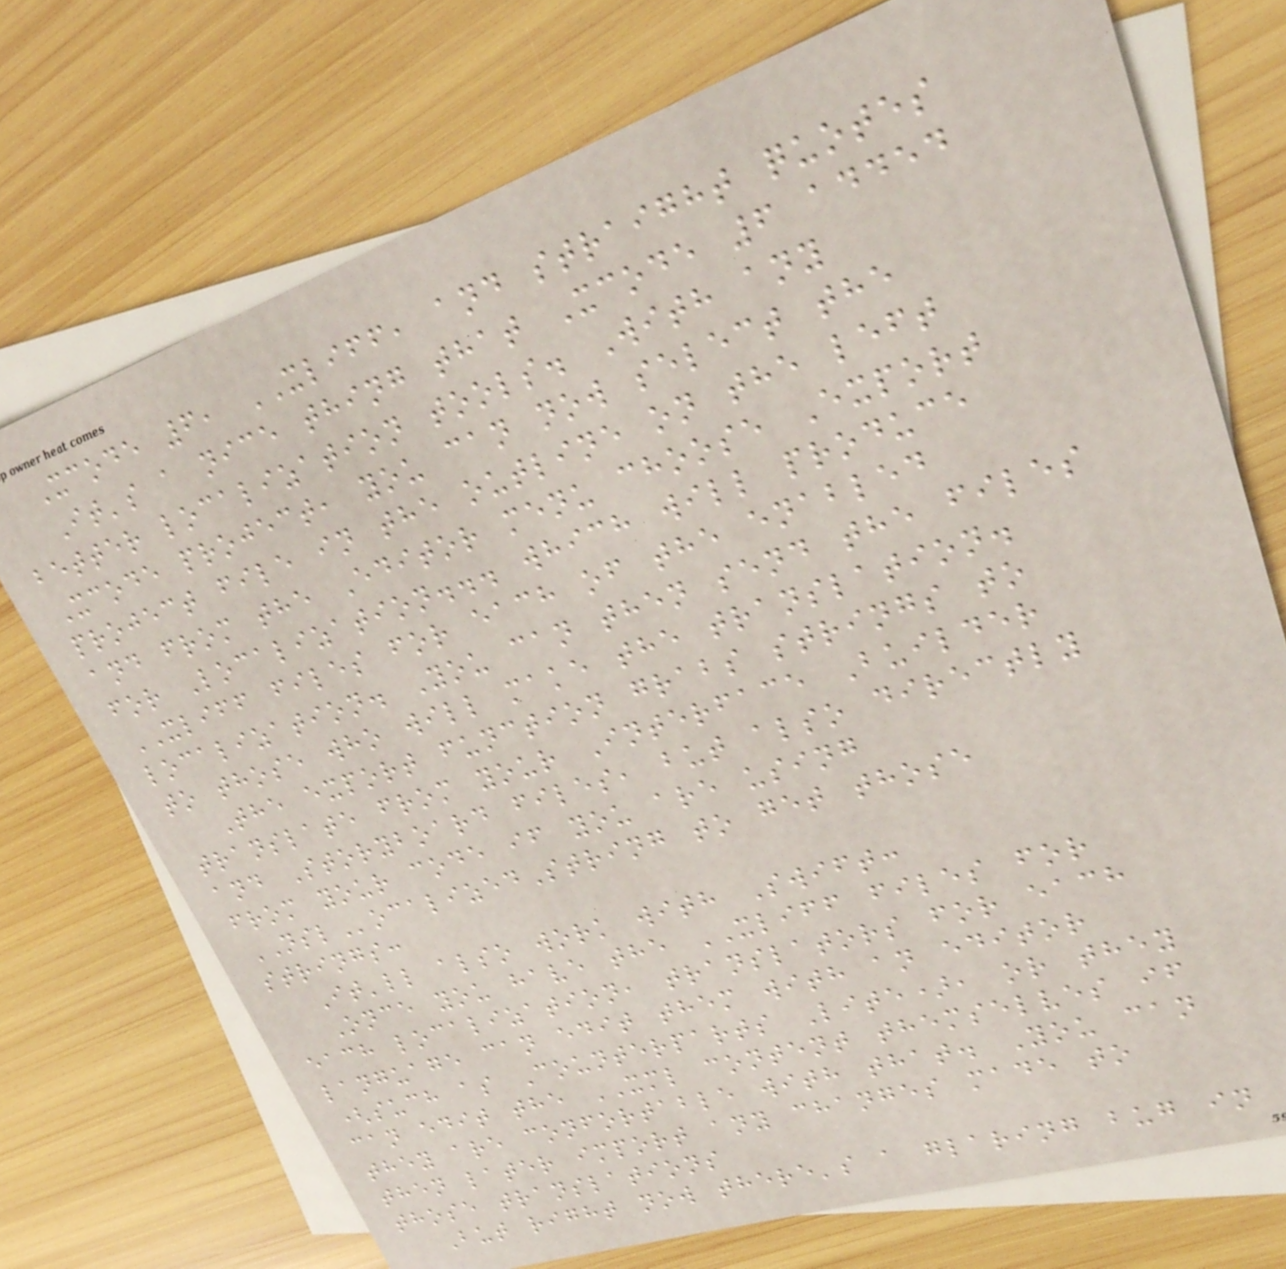Xcode 6, XLIFF, and straight quotes
It's a nice thing that Xcode 6 added
better localization tools. With any
Xcode project, you can now select the
project file in the outline on the left
and from the Editor menu choose Export
for Localization... which will produce
XLIFF files for each of the enabled
localization. You can then send the files
to those who will make the translation.
The export function grabs strings to
translate from your Interface Builder
and Storyboard files, but also directly
from your code if you are using
NSLocalizedString to get those
strings:
It'll also work with Swift:
Once you have the XLIFF files for
each localization, translators for each
language can edit them with an editor
(such as Counterparts Lite), or they
can edit the XML content themselves if
they are confortable with that. You can
then later import any changes made to
those translations
But right now there's a glaring bug in
